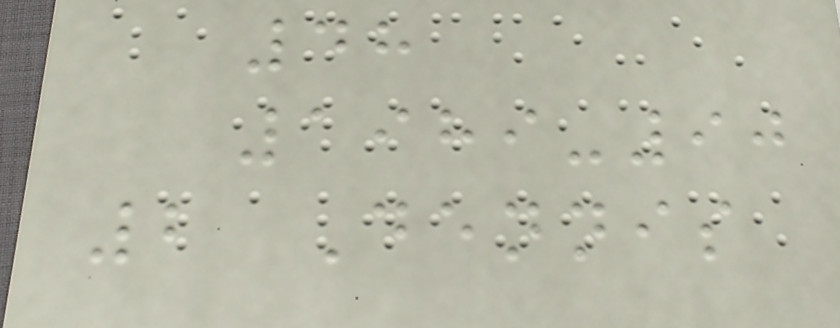48
1989-90
2 Dennis
